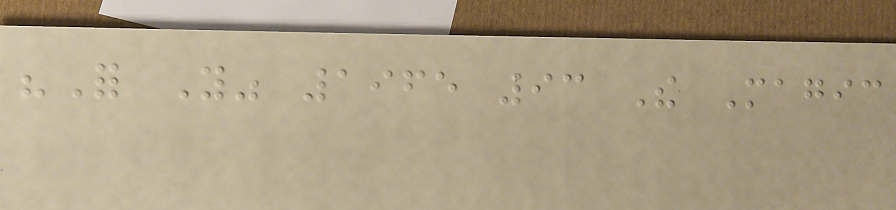"For You" 1965 93 The Magic
